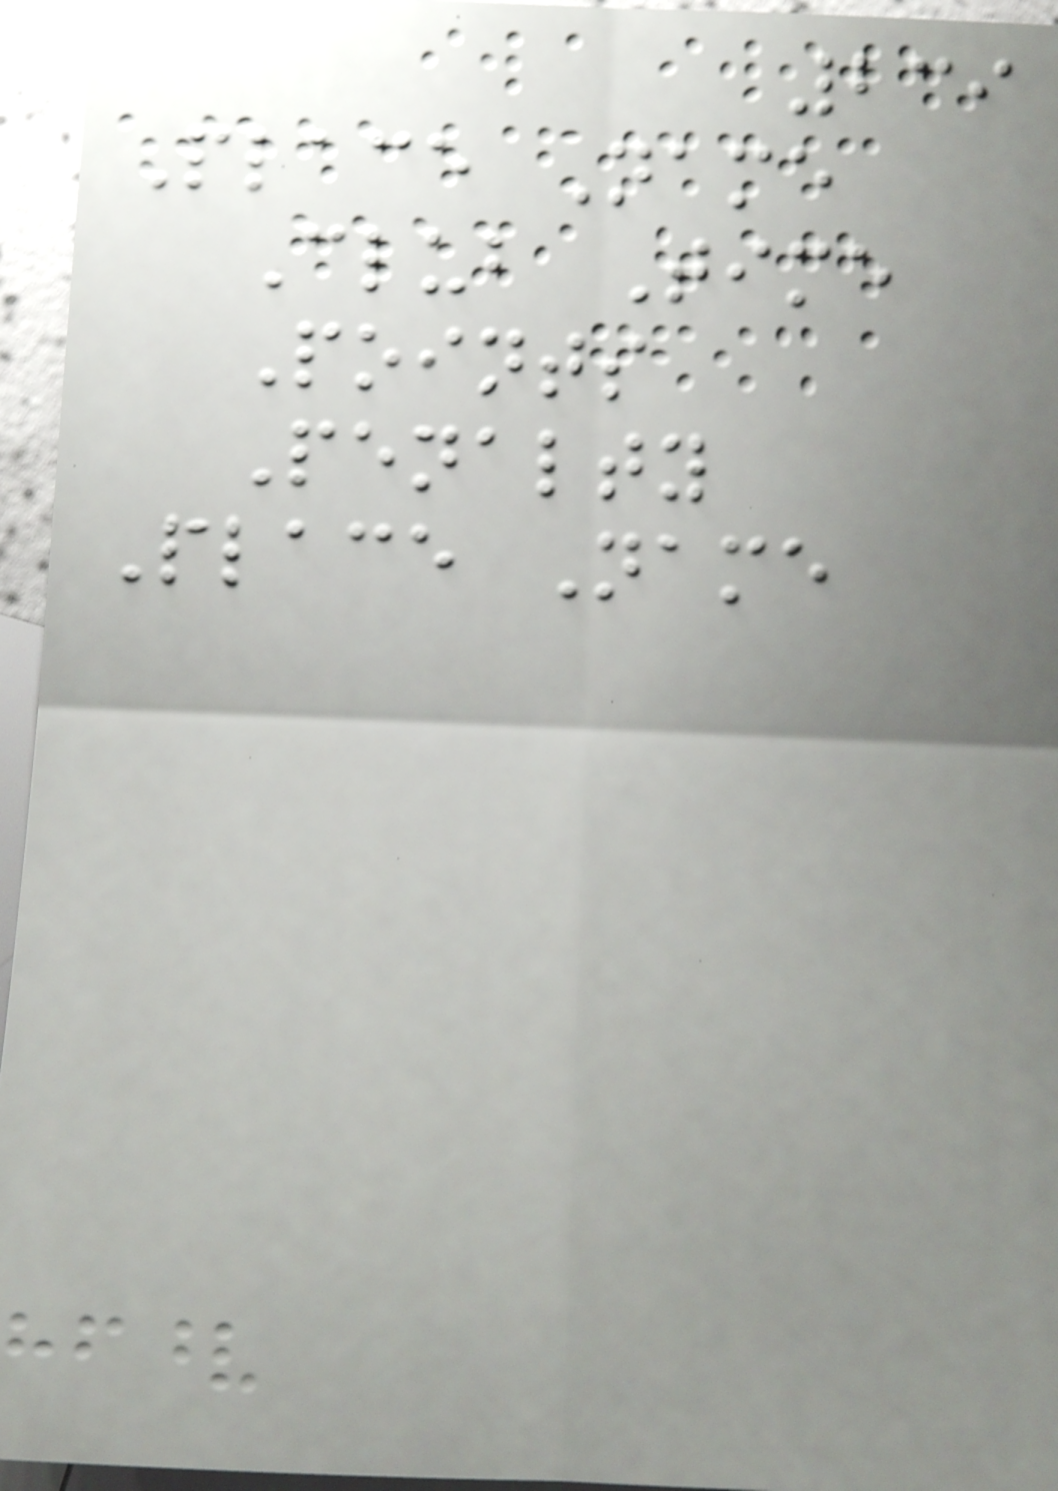239
Place Name
Club Time
Points
Penalty
Place Name
